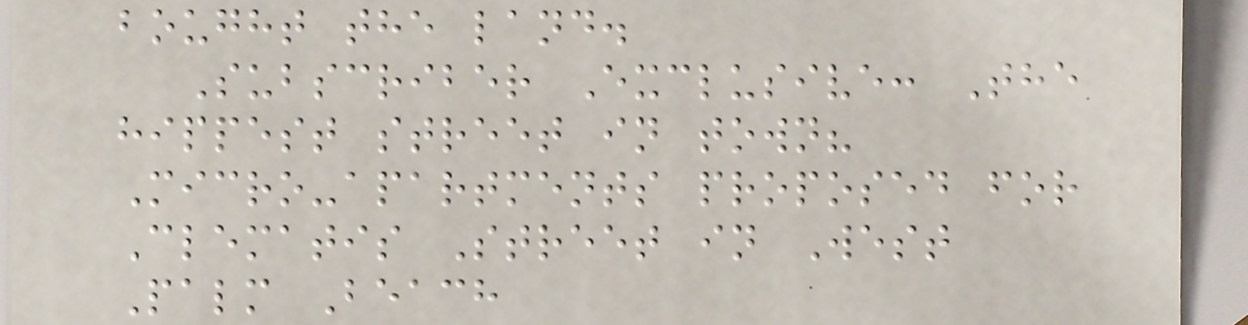bought the land.
Subscriber Exclusive: The
hippest street in town?
Micro-apartments proposed for
Clematis Street in West
Palm Beach
